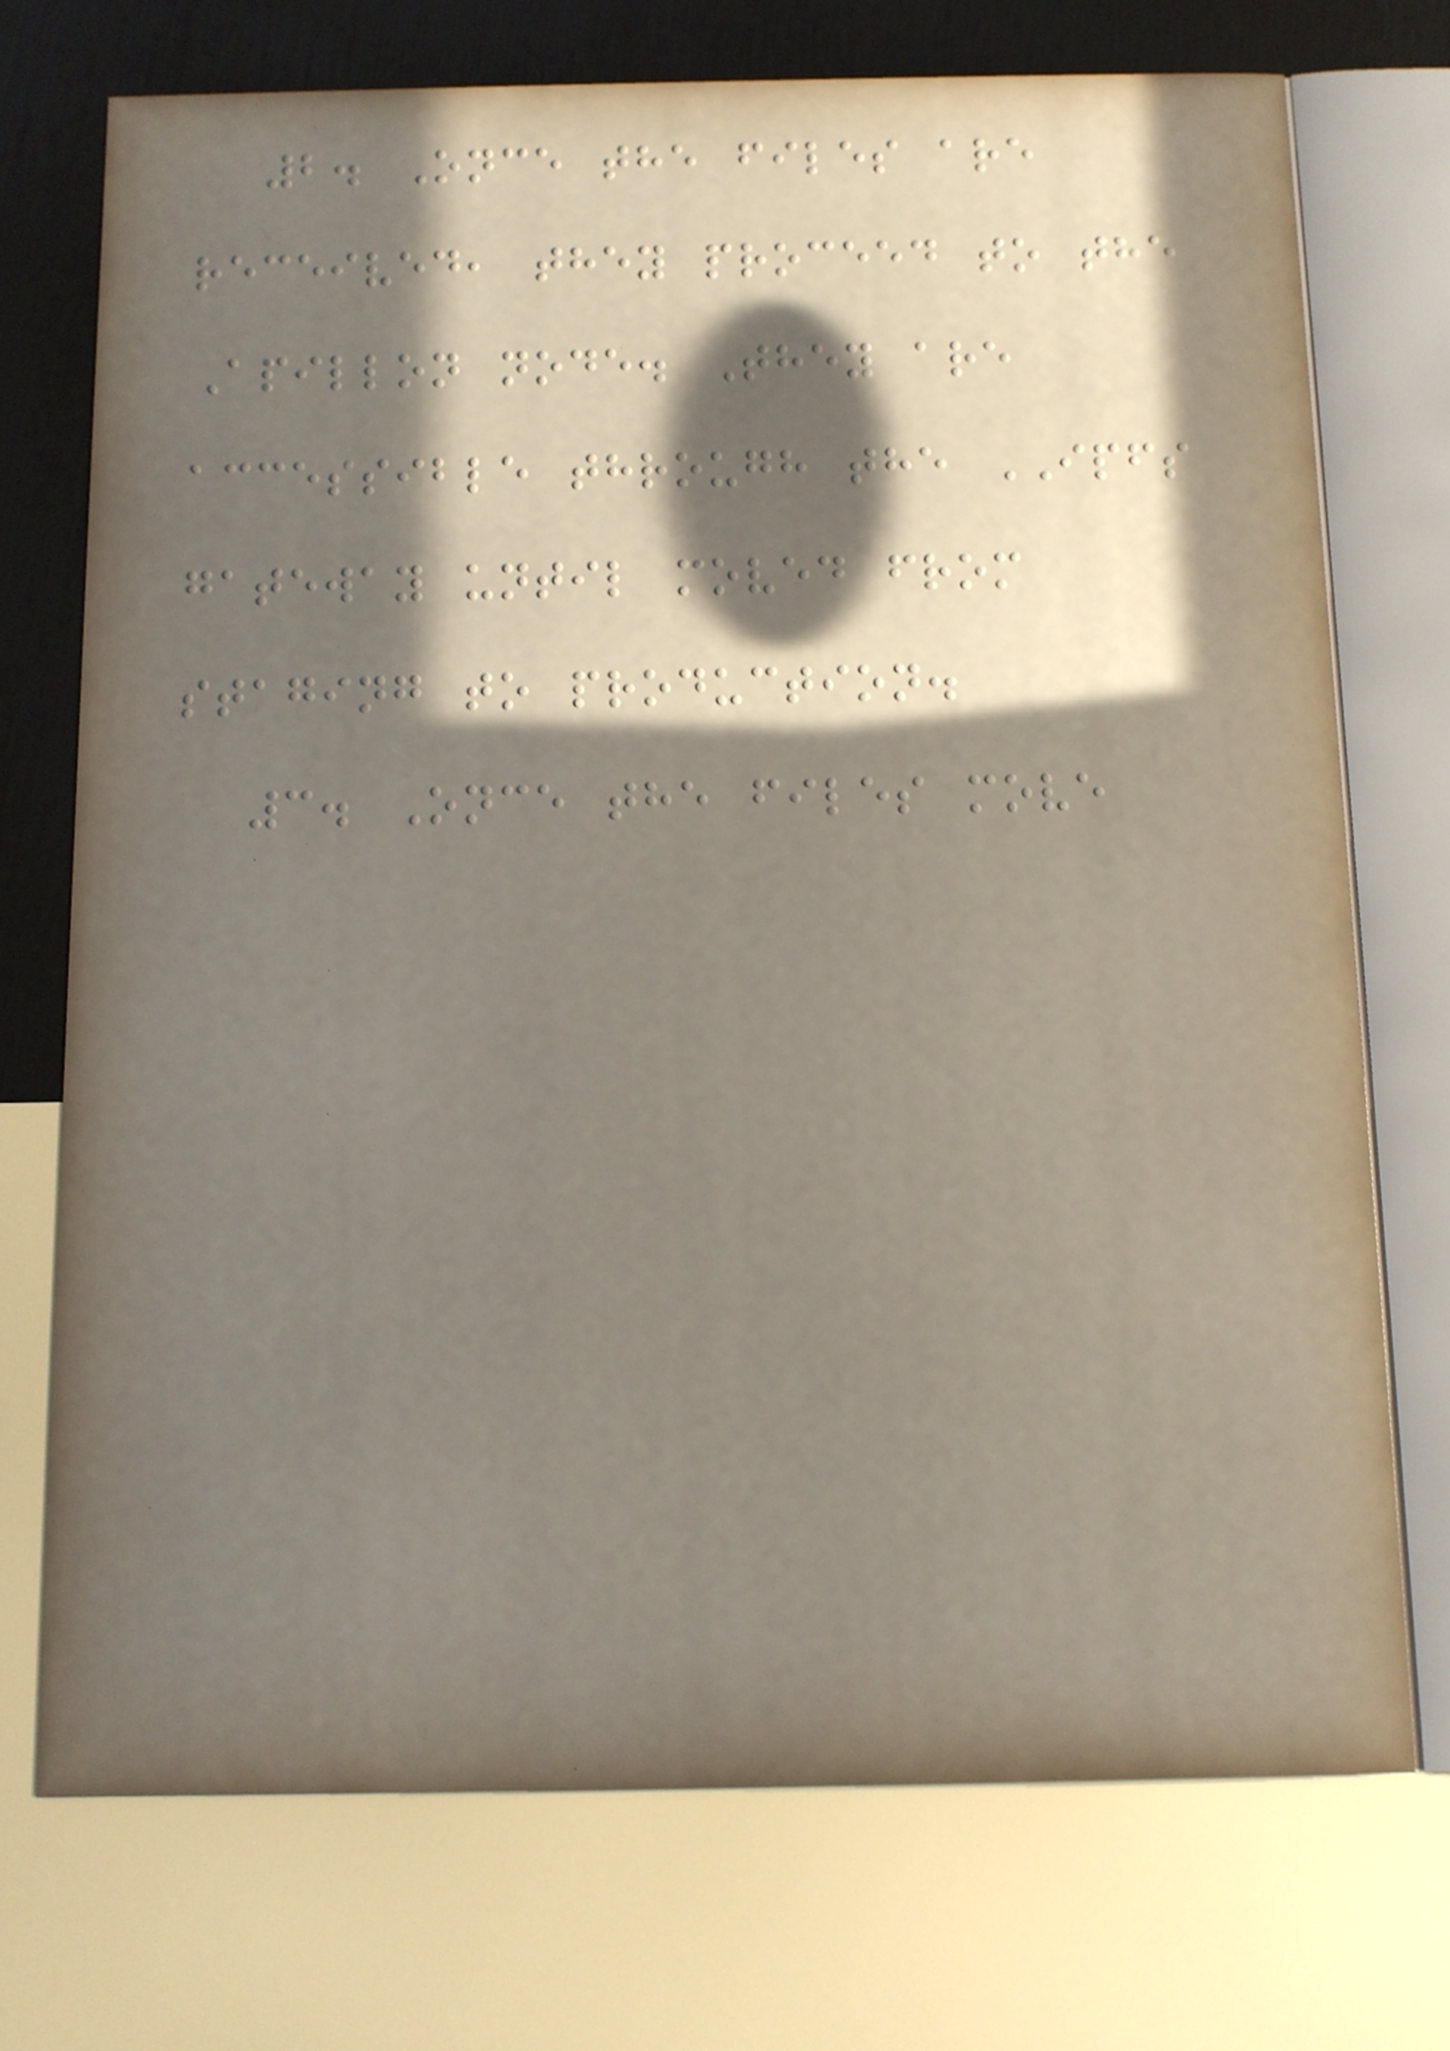2. Once the files are
received, they proceed to the
Apillon node. They are
accessible through the IPFS
gateway until moved from
staging to production.
3. Once the files move
